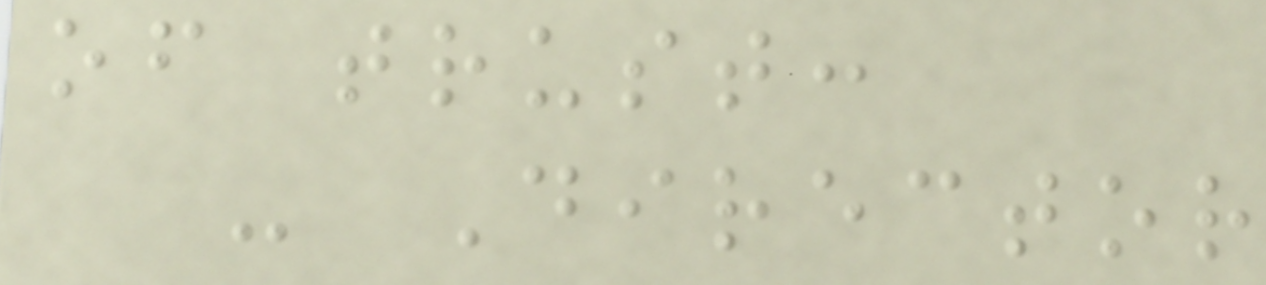of trust:
- Director
